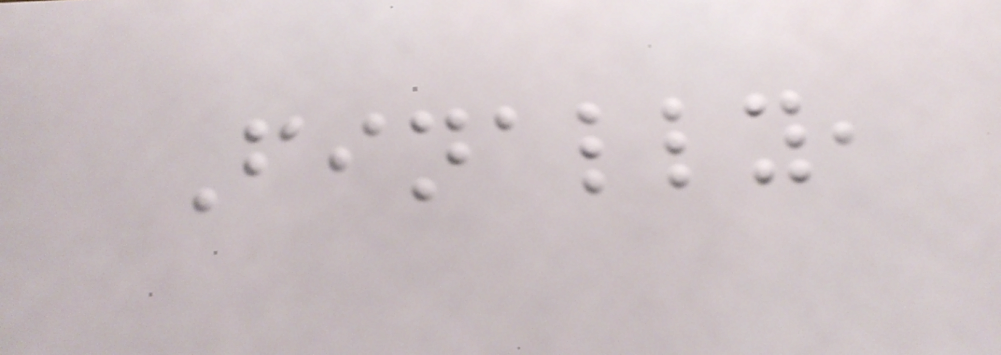Finally,
